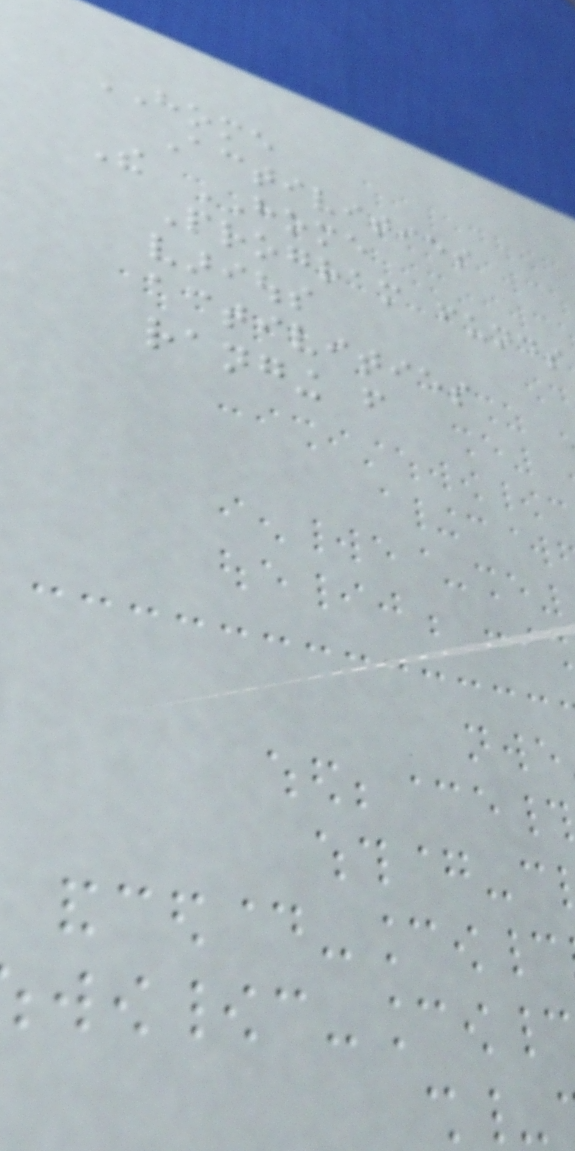HOME
Activities
The HOME
Program funds
various
activities
ranging from
